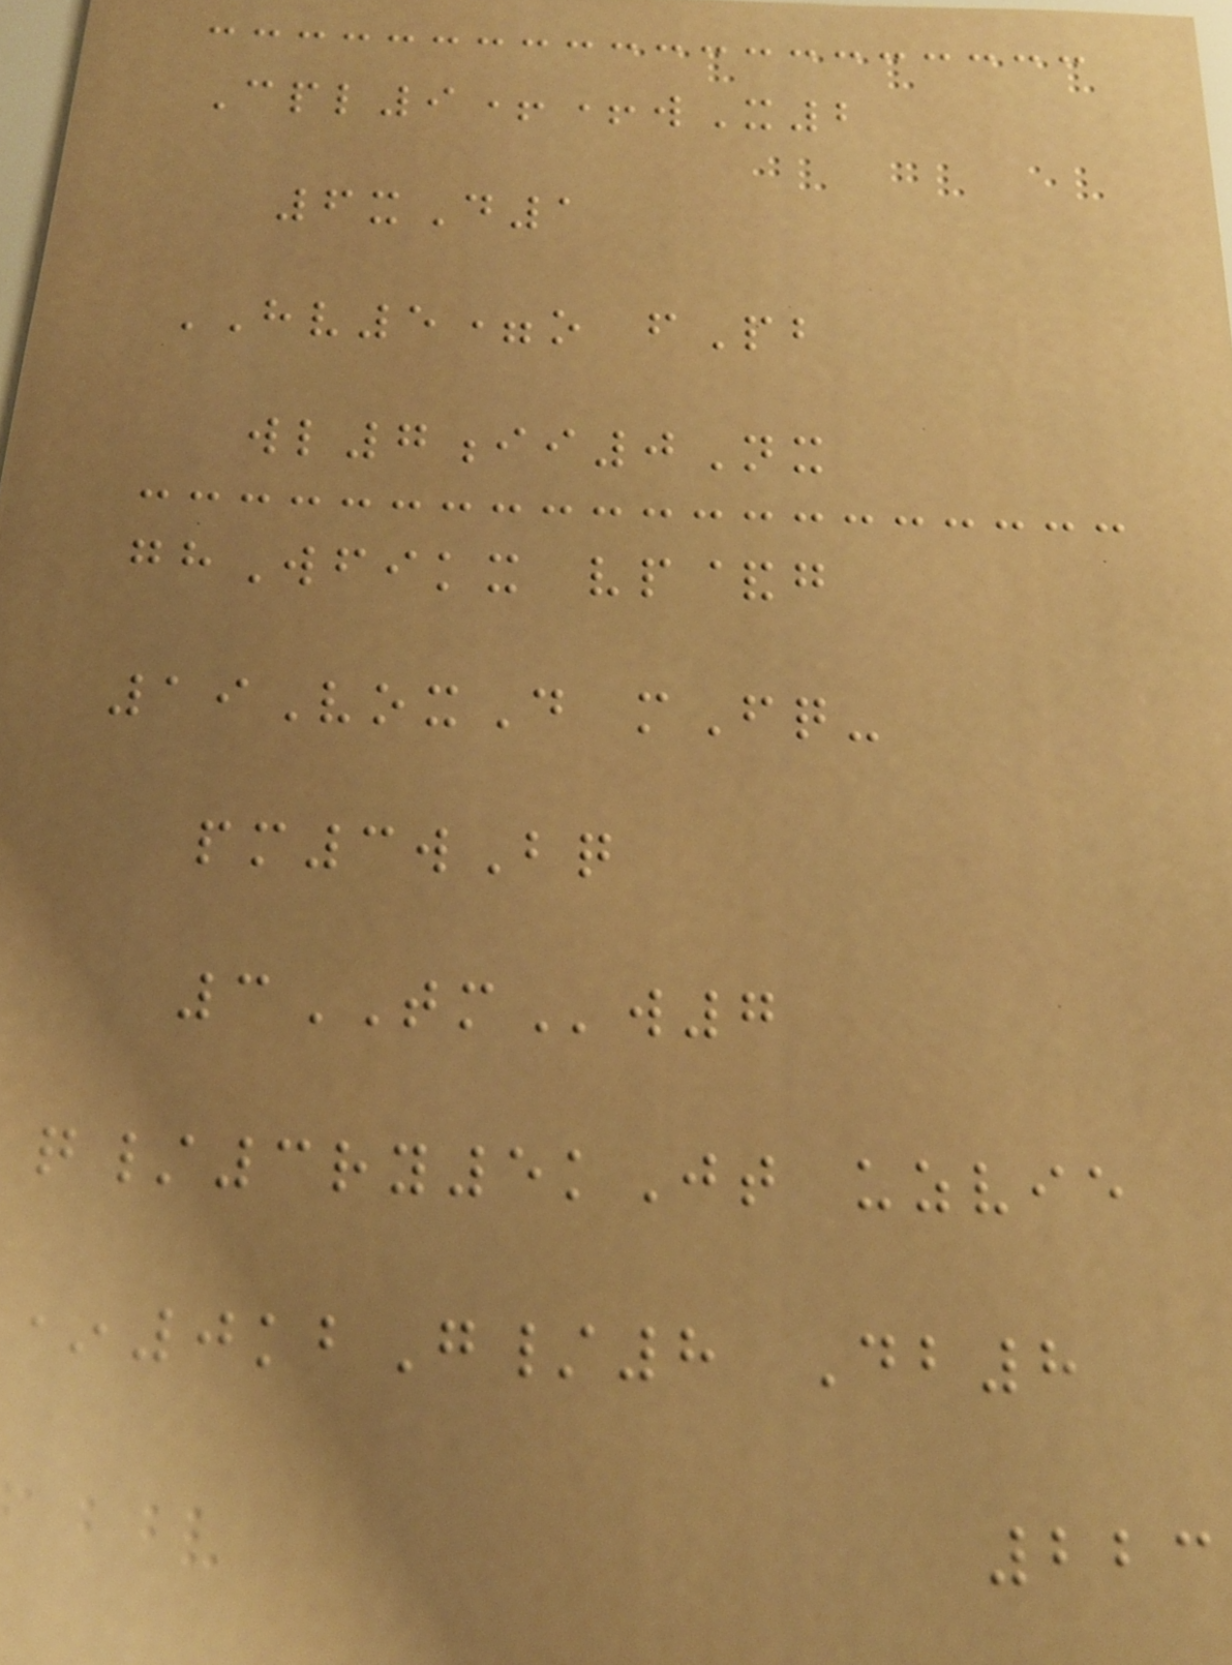Cpl9++wX2
6xD1
HV5=o fPb
wl7ii0Nx
ghWfikx vp&g
19VoxD mFq-
pm3wBq
3TMw7
q/3ry5kJt uzvie
*0kbG/8 Db8
223
